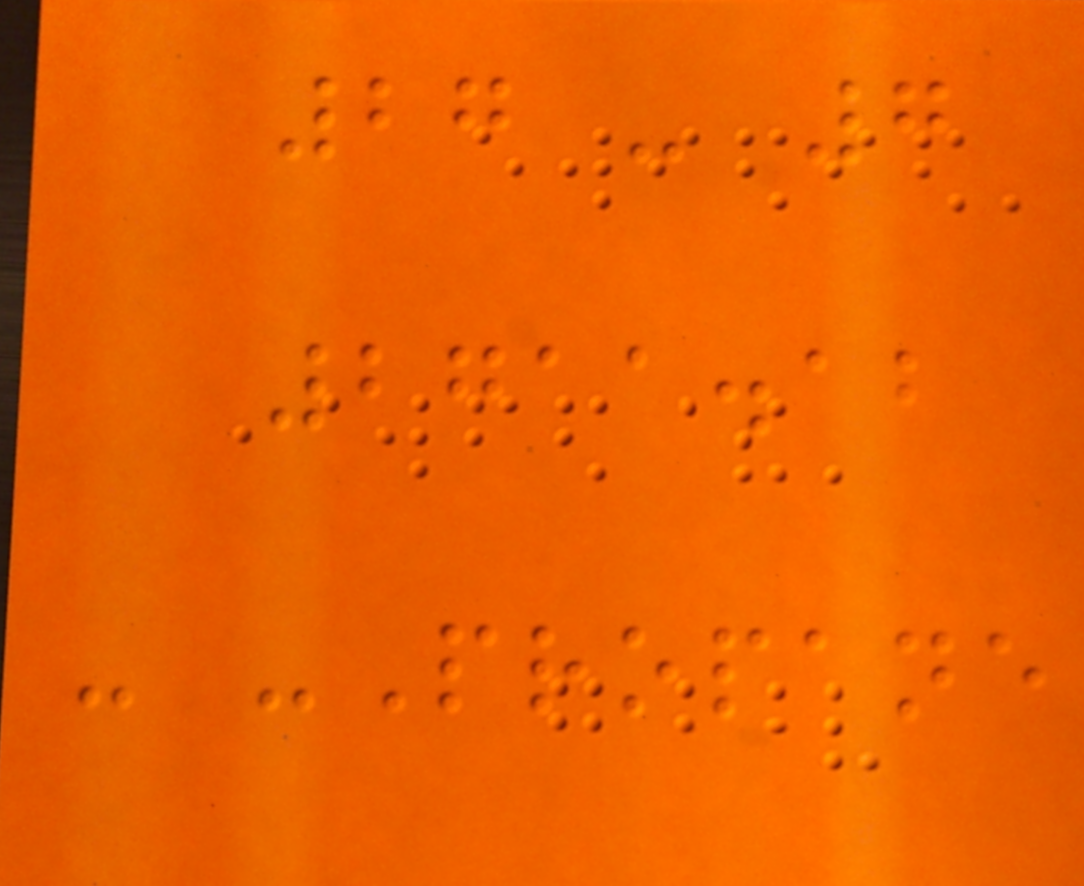27 - 7
2711.12
- -Propane
